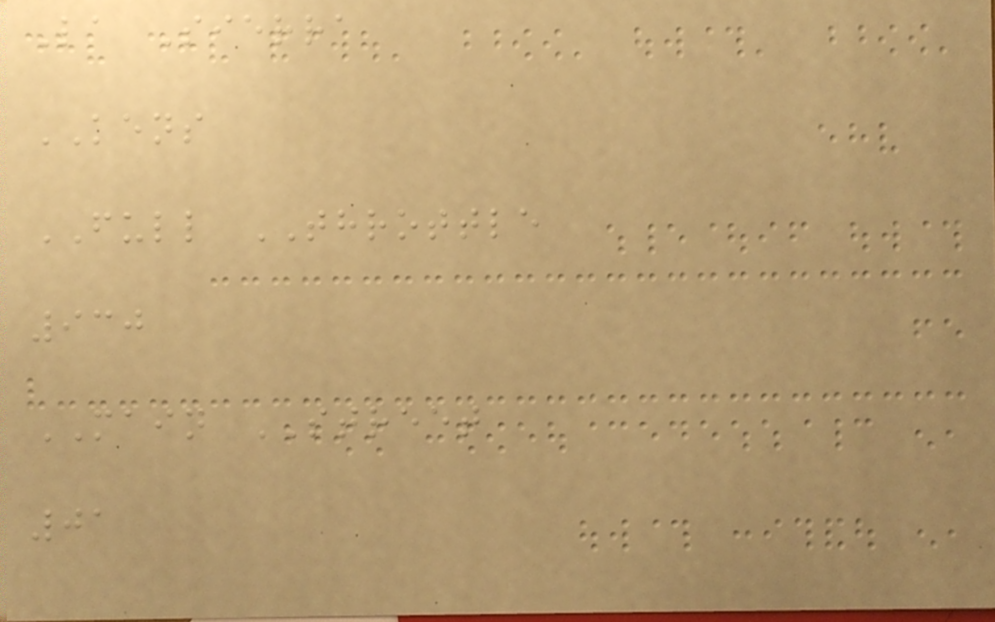La Sierra
KENS
FULL THROTTLE
930
MAIN STREET
01
